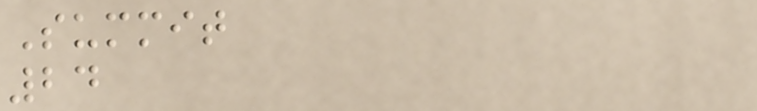Summit
24
